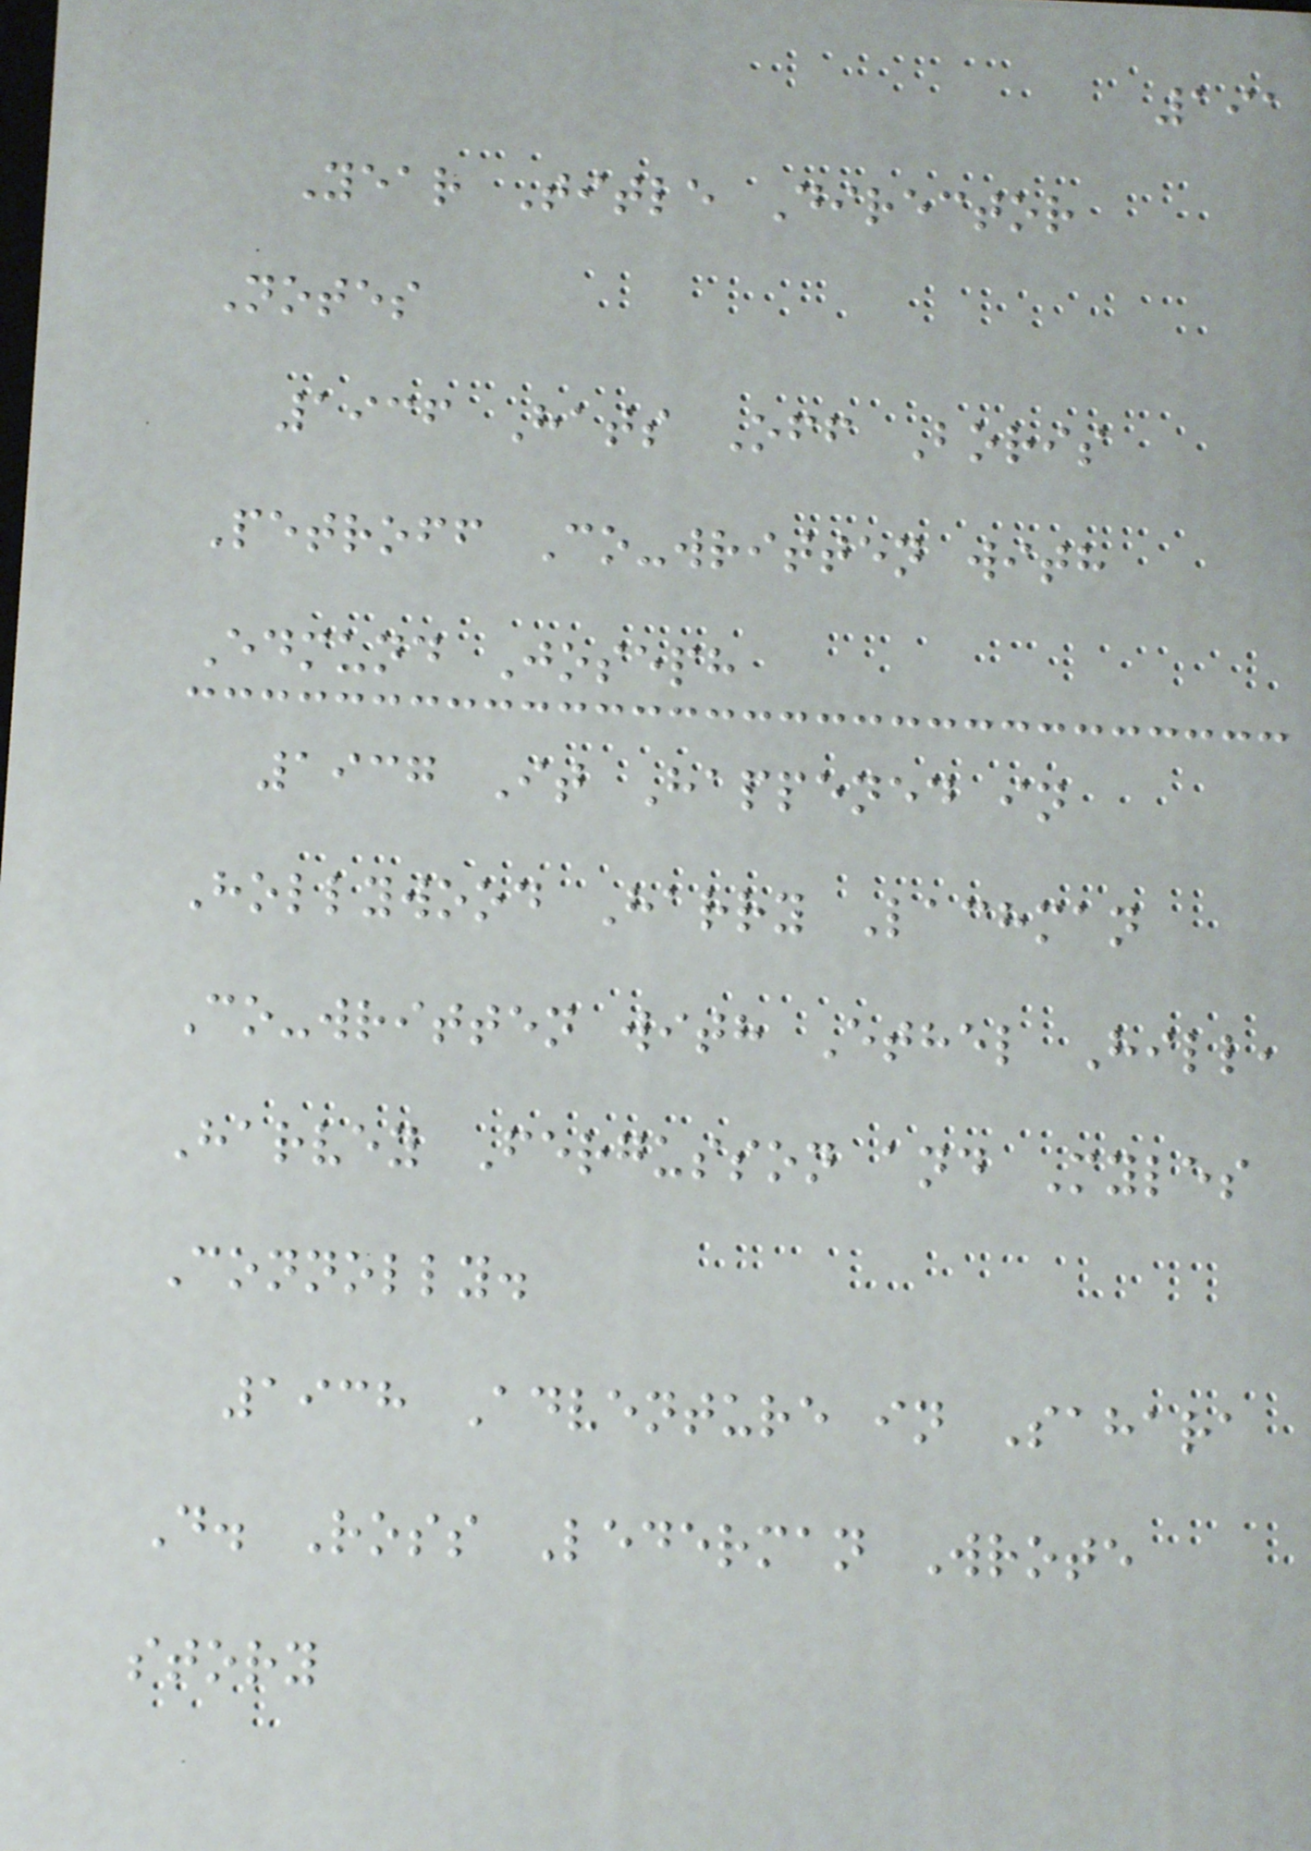191
Year Title Director
Notes
1936 Hats Off Boris
Petroff Co-written with
Edmund Joseph
1937 It Happened in
Hollywood Harry Lachman
Co-written with Ethel Hill,
Harvey Fergusson and Myles
Connolly.
1938 Adventure in Sahara
D. Ross Lederman Wrote
story
